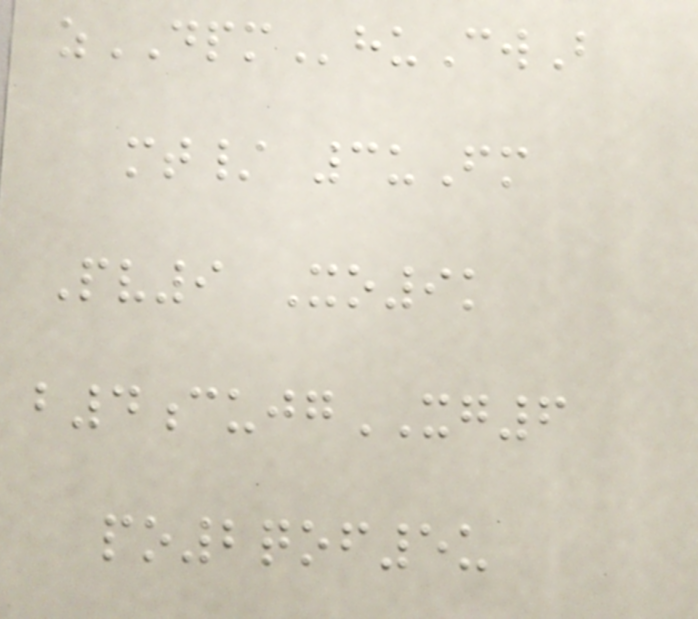zDPMhuCwB
mt/ 3uFm
Pv9 Xo9k
b4cujgXG6
po2qof5u
